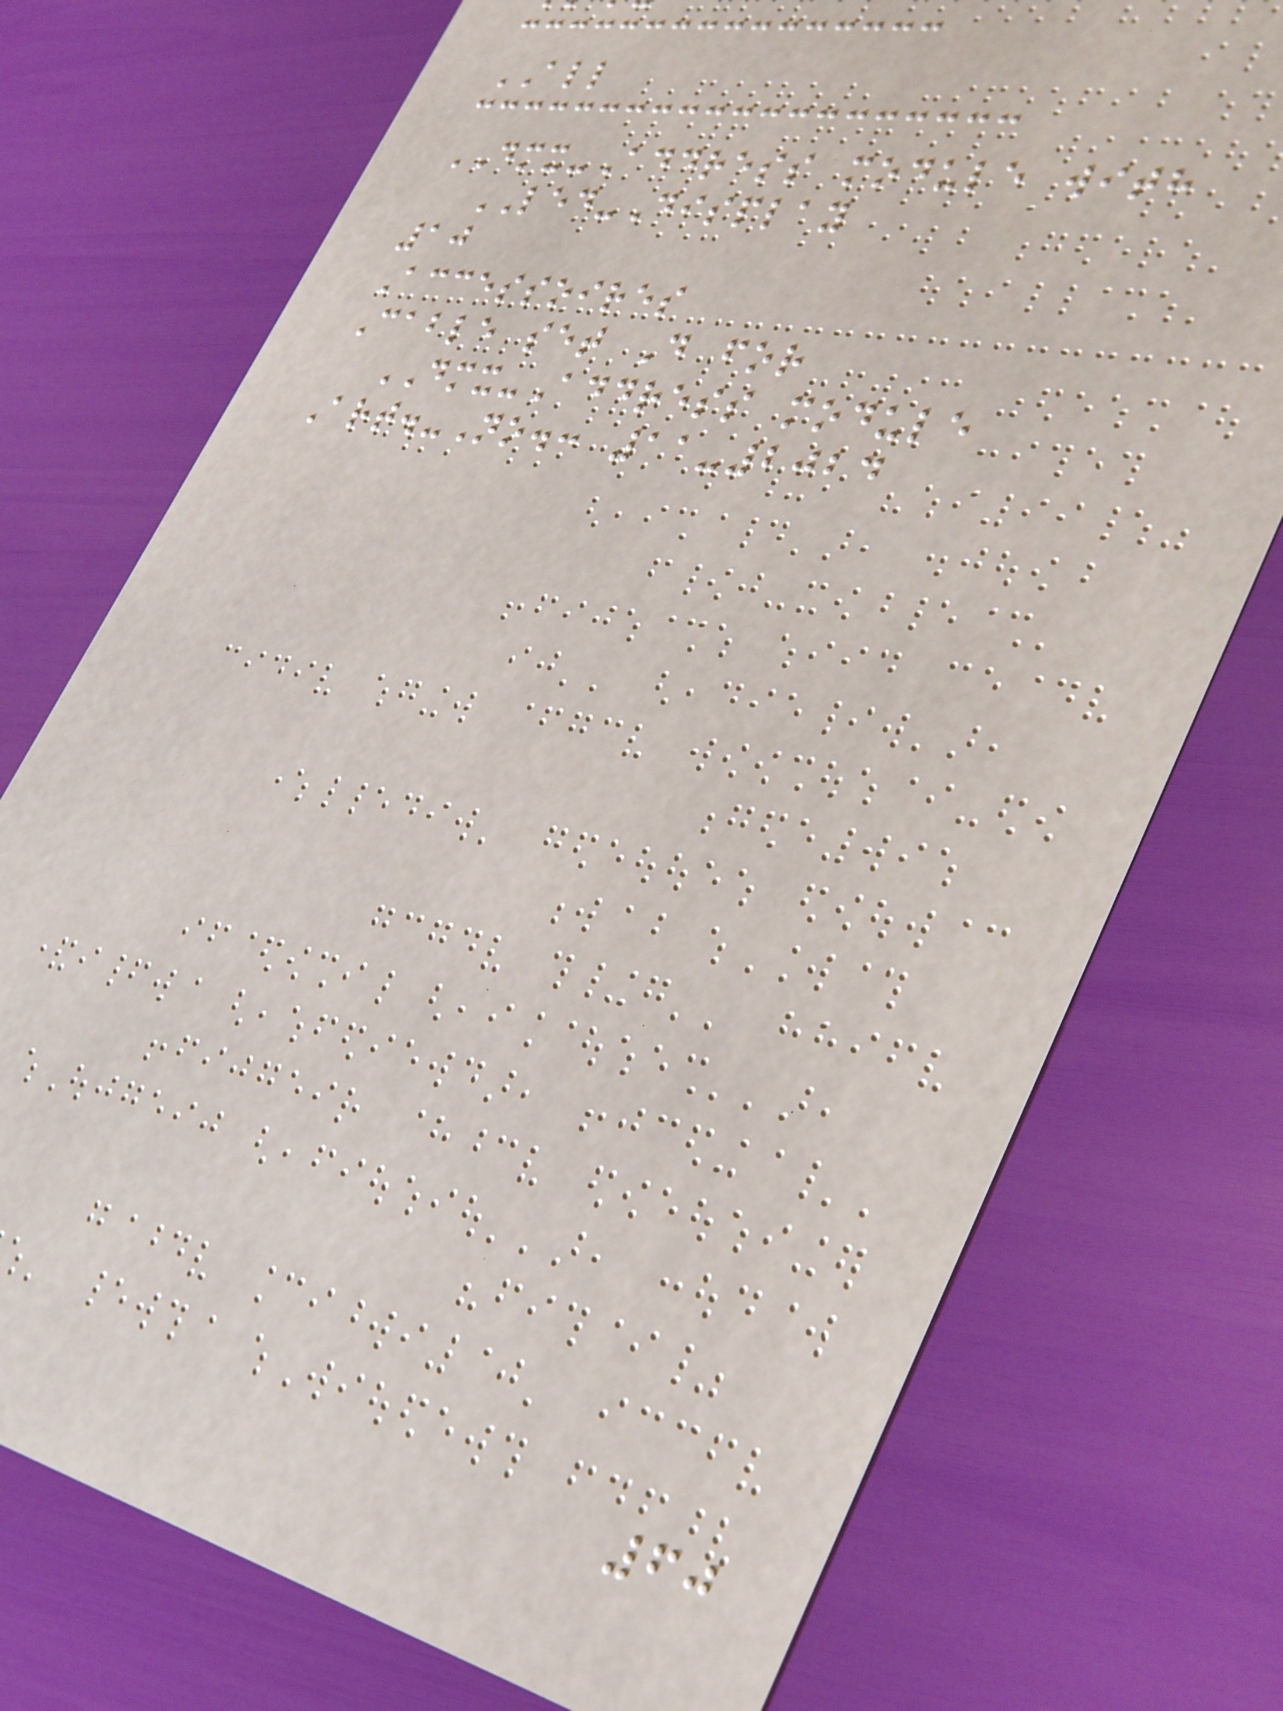ALL
DMX-Address module with
LED-Display
10
Accessoires
Cable set D for
DMX-Address module
Art.-No.: 11-2024
60
